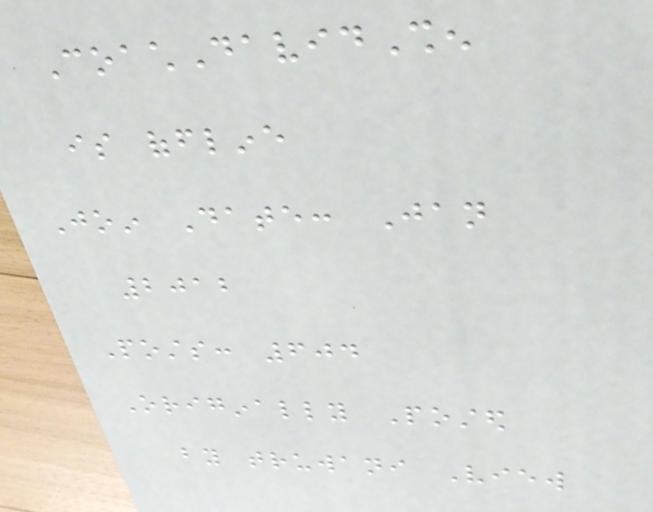CoachDavidShen
is offline
Join Date: Jan
2012
Posts: 604
Originally Posted
by truwani View
